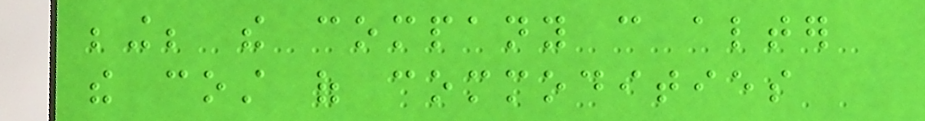being; the company can alter
the cost of commodities
